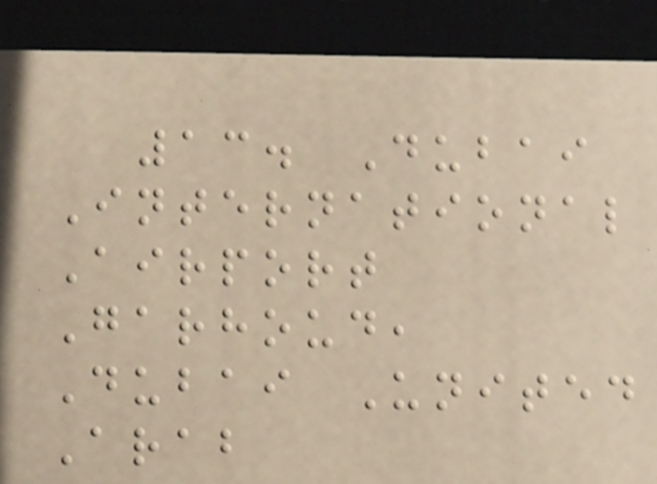13. Dubai
International
Airport
Garhoud,
Dubai United
Arab
